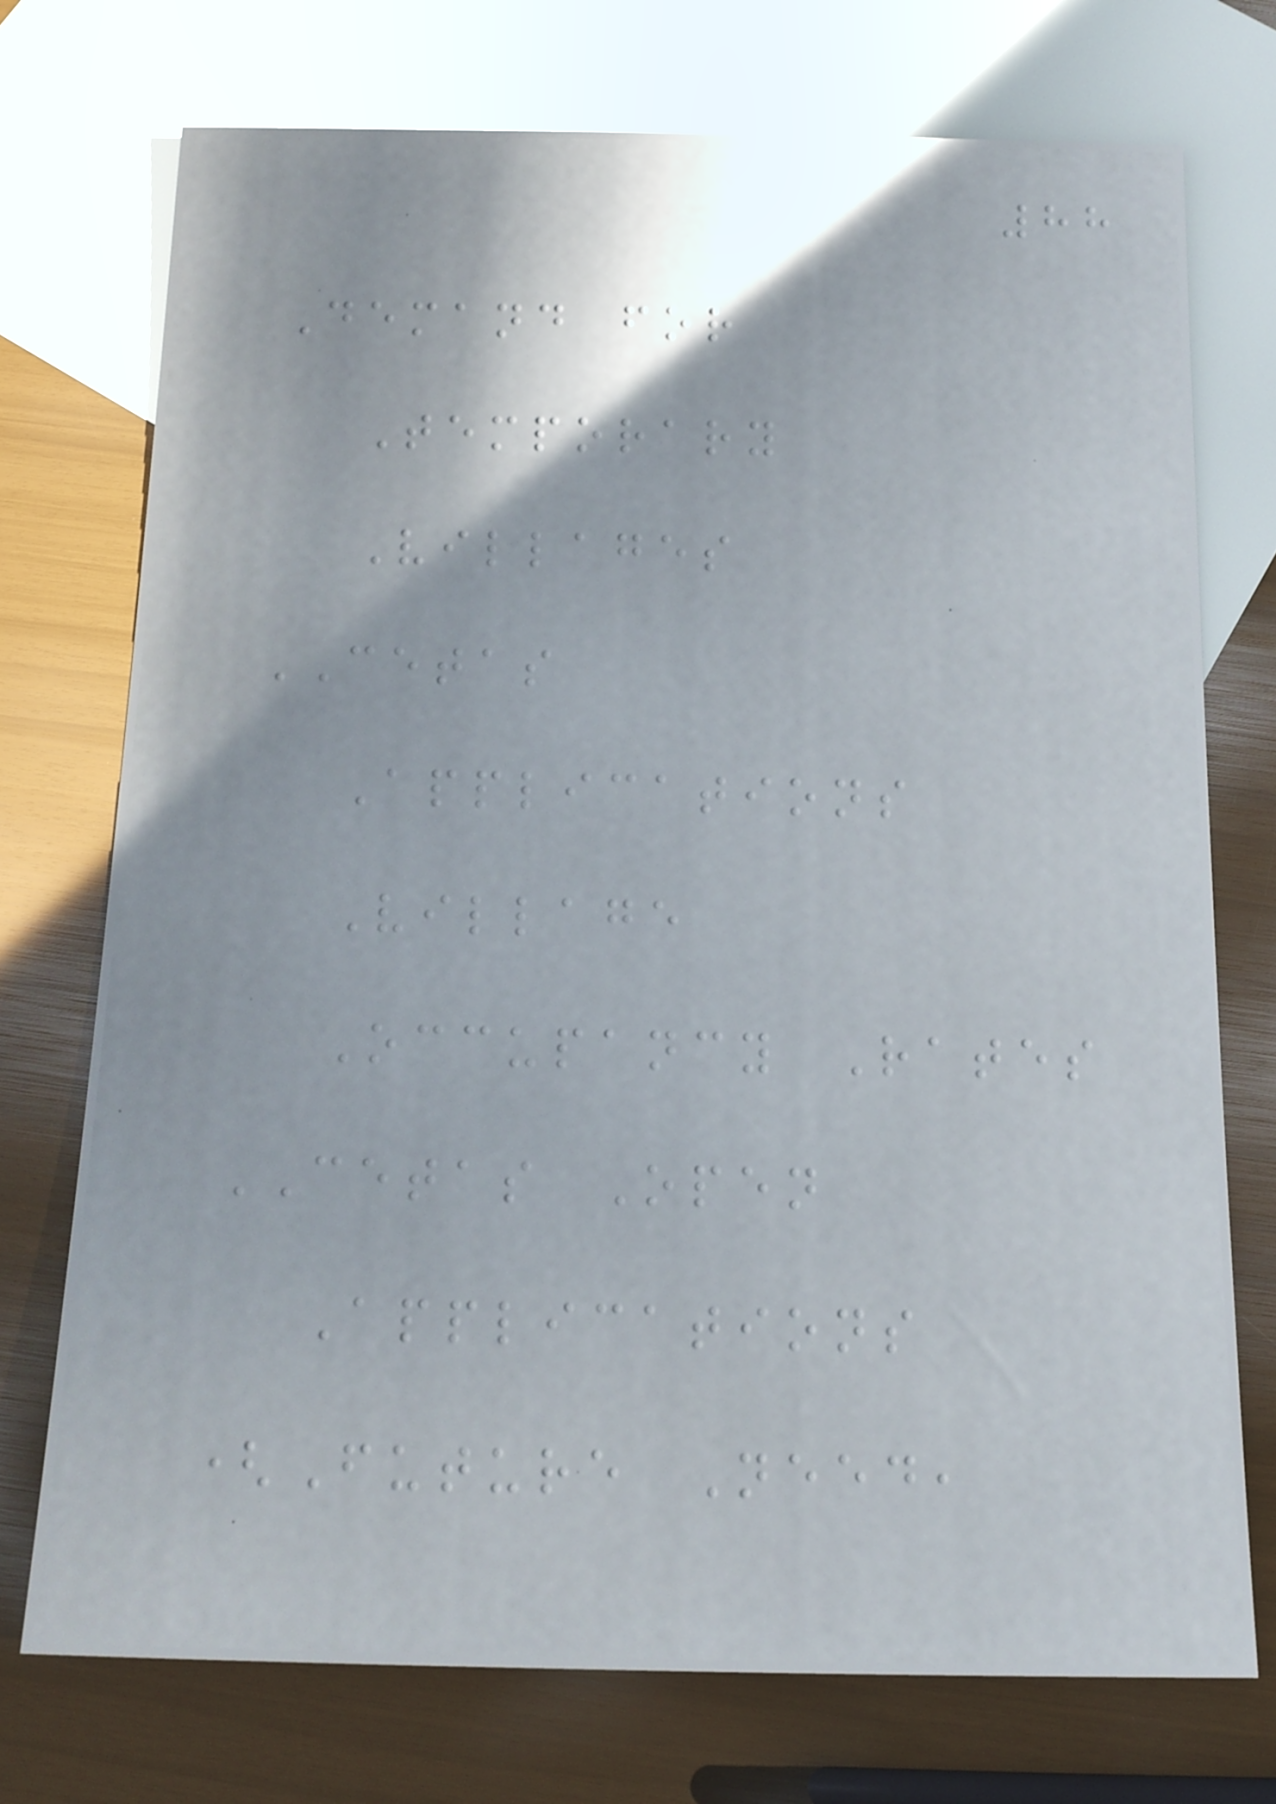88
Demand for
Temporary
Villages
CETAS
Applications
Village
Occupancy Rates
CETAS Open
Applications
(Future Need,
